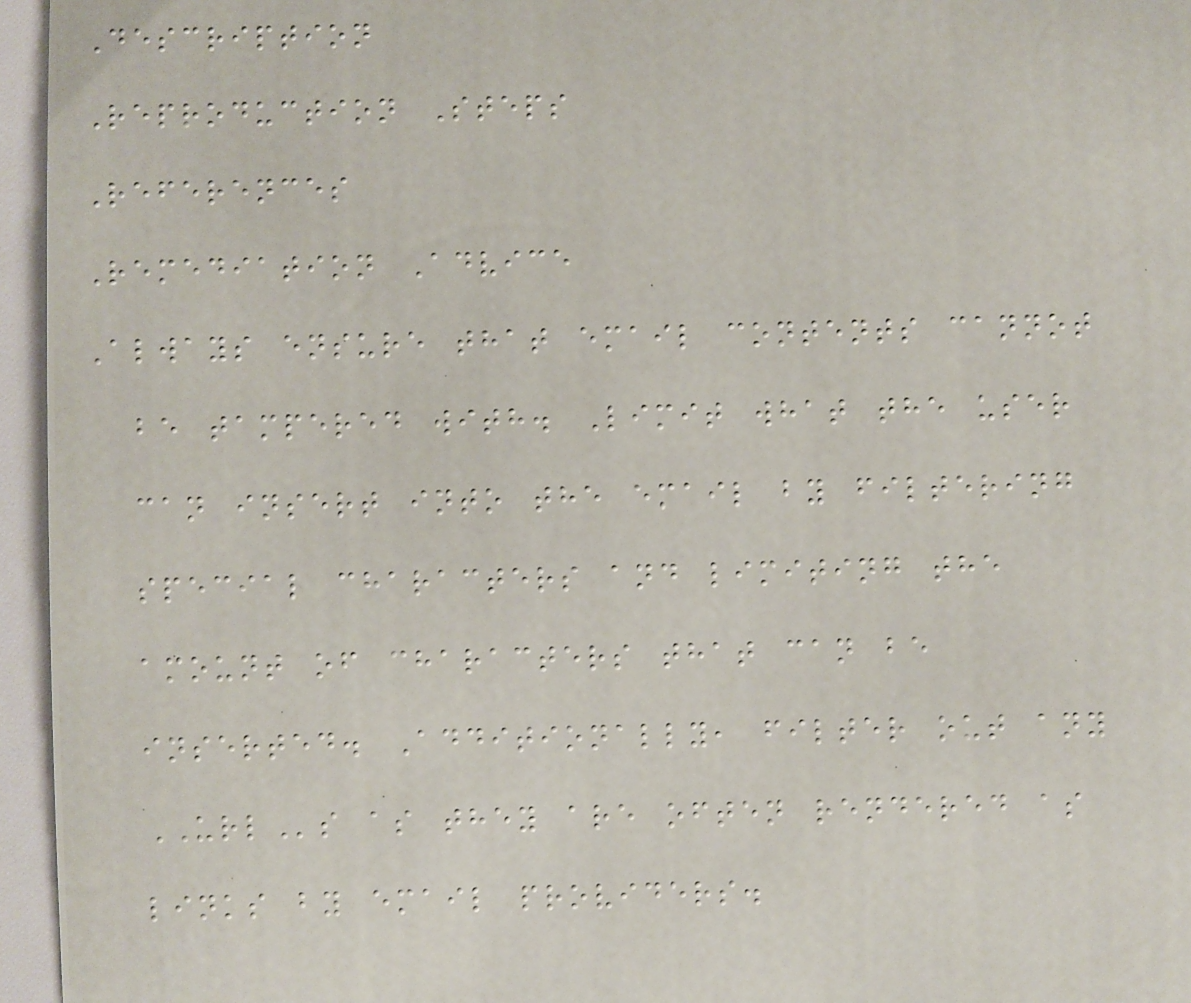Description
Reproduction Steps
References
Remediation Advice
Always ensure that email contents cannot
be tampered with. Limit what the user
can insert into the email by filtering
special characters and limiting the
amount of characters that can be
inserted. Additionally, filter out any
URLs as they are often rendered as
links by email providers.
